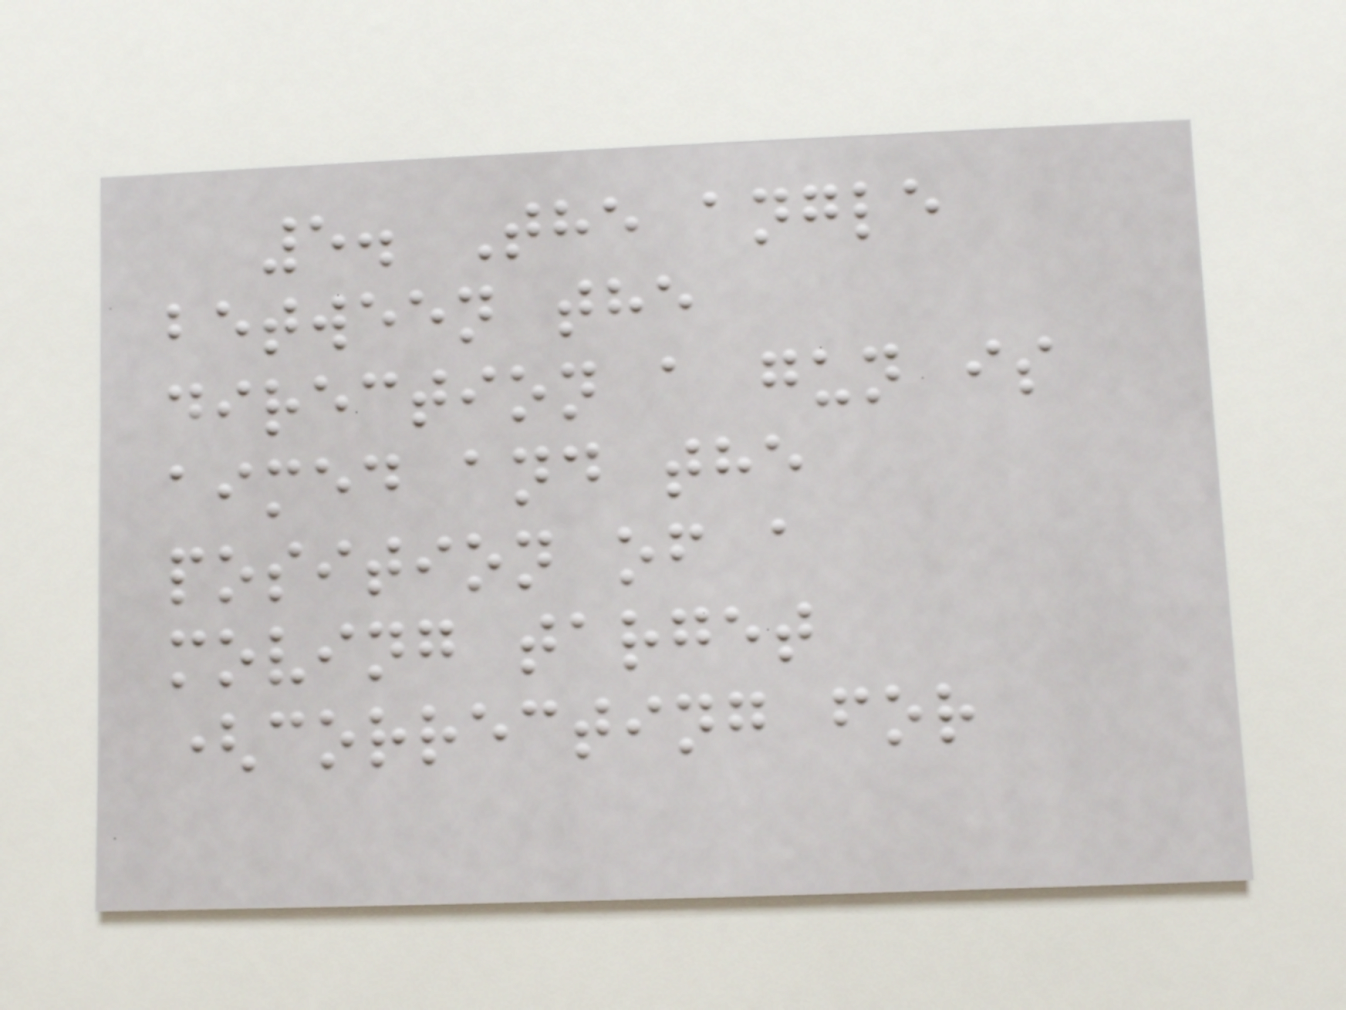5. The angle
between the
direction a gun is
aimed and the
position of a
moving target
(correcting for
